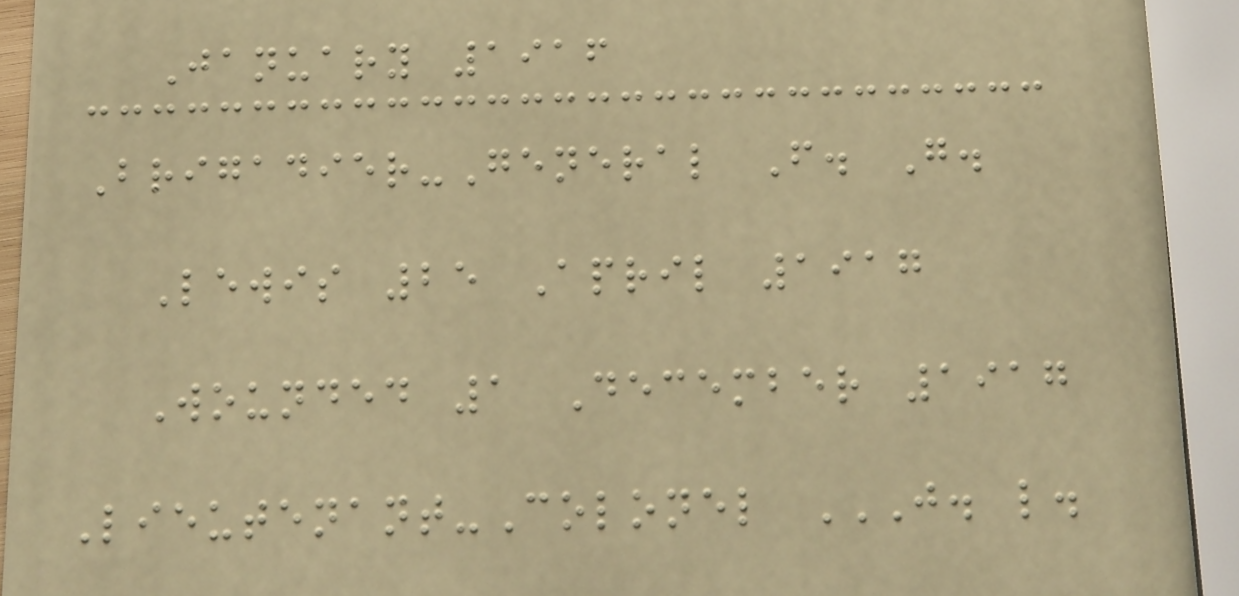January 1916
Brigadier-General F. G.
Lewis 25 April 1917
Wounded 1 December 1917
Lieutenant-Colonel J. L.
